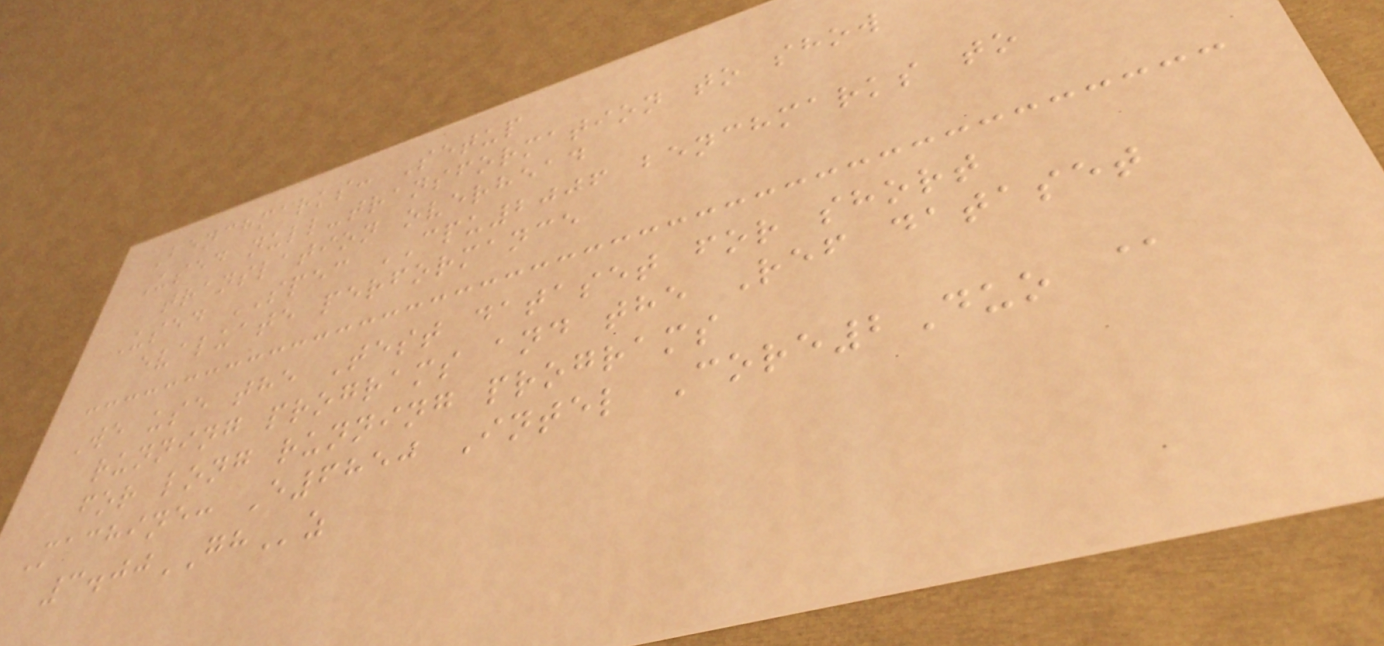Benchmarks: Setup
Used null-transformation to show
translation overhead
Used SPEC CPU2006 benchmarks to
evaluate performance
We use the Test dataset for short
running programs and the Ref dataset
for long running programs
Machine: E6850 Intel Core2Duo @
3.00GHz
